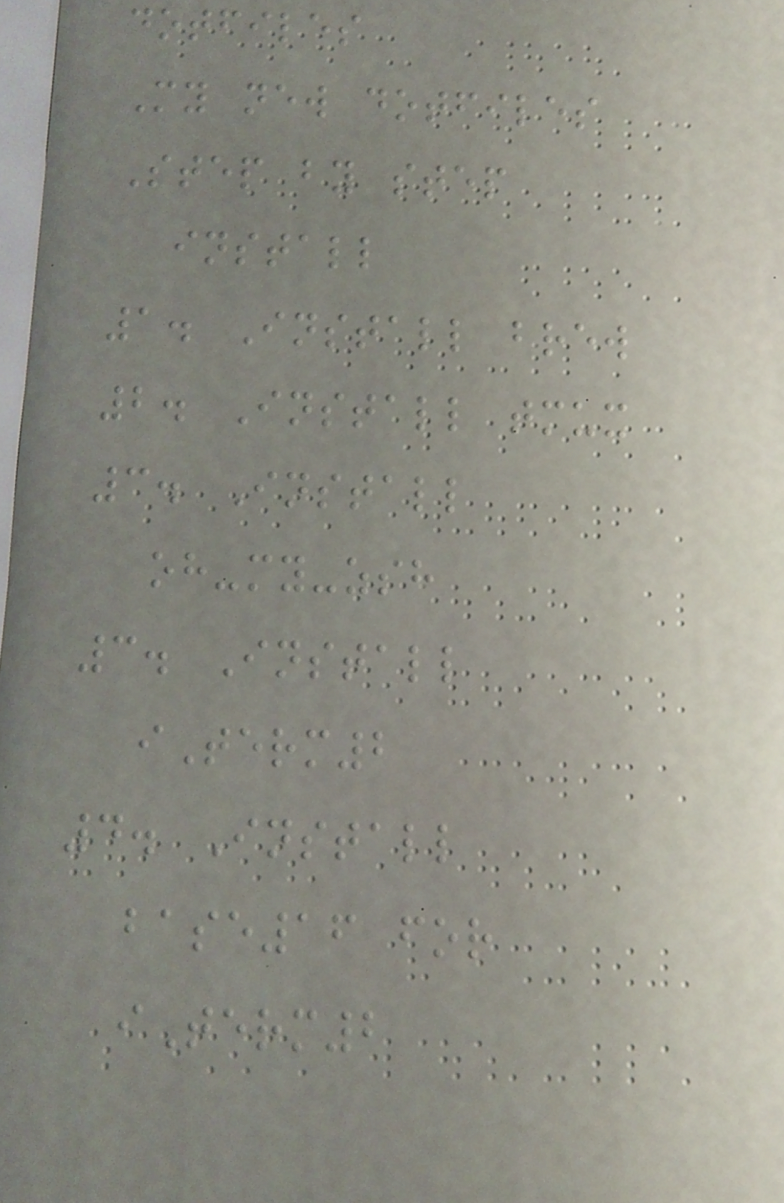dotfiles
My new dotfiles
Step by step
install
1. Install brew
2. Install tmux
3. Install
oh-my-zsh
3. Install
iTerm2
4. Install
base16 for
iTerm2
